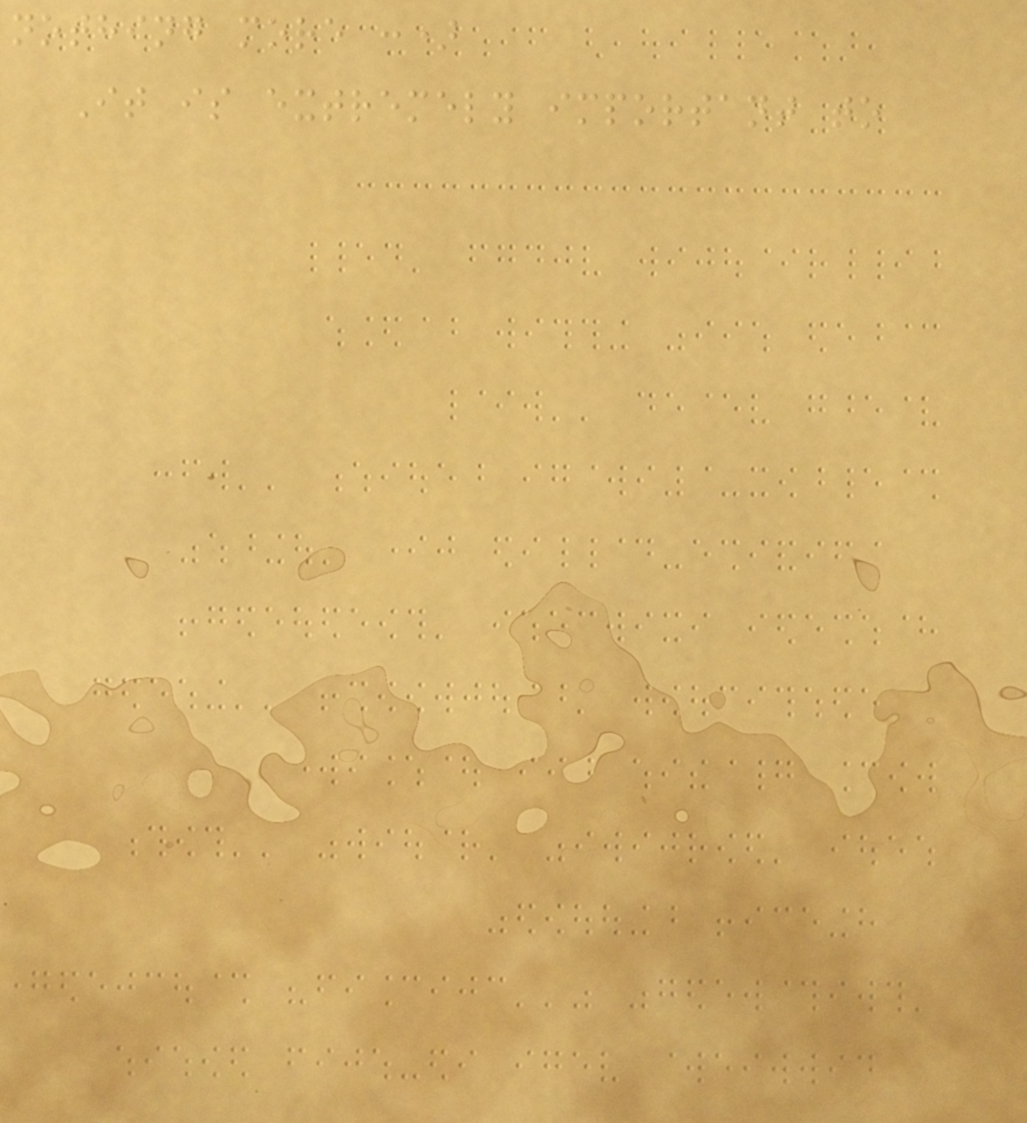nothing more :)
It is extremely important to
